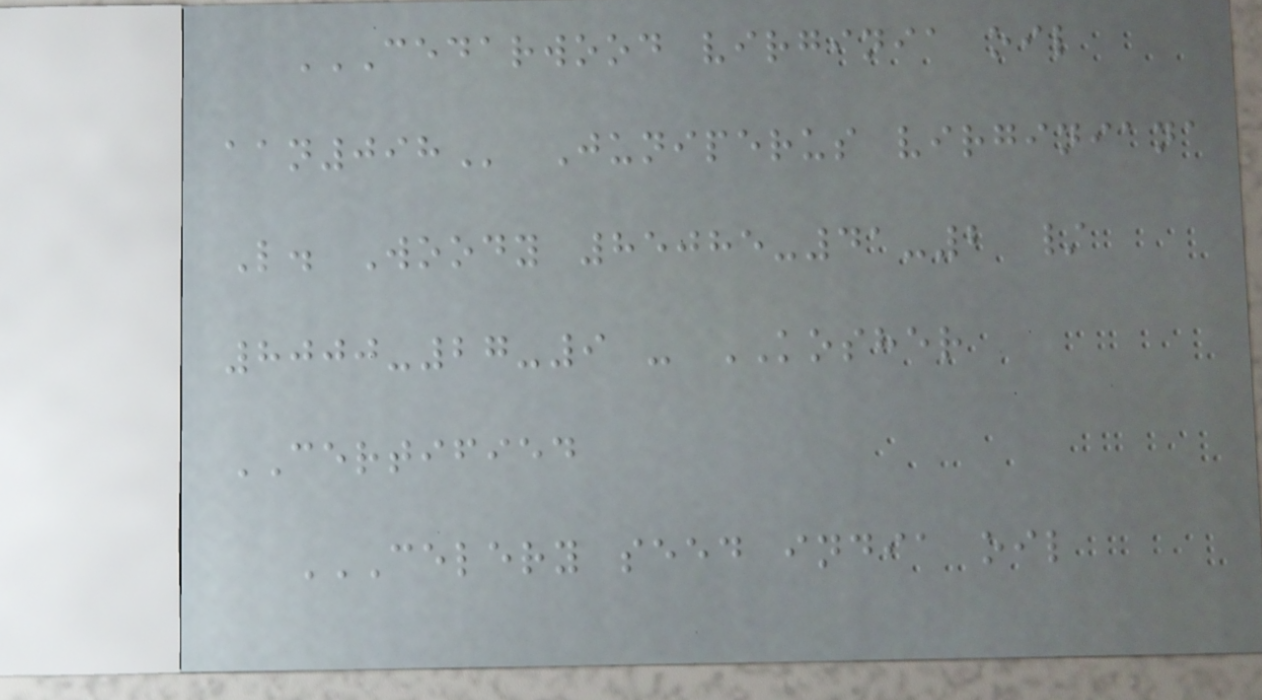CEDARWOOD VIRGINIA OIL
AAN098 Juniperus virginiana
L. Woody 85085-41-2 /
8000-27-9 - KOSHER
CERTIFIED
CELERY SEED INDIA OIL
